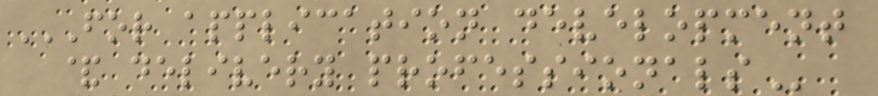FOR APPLICATION DEVELOPMENT
& DELIVERY PROFESSIONALS
